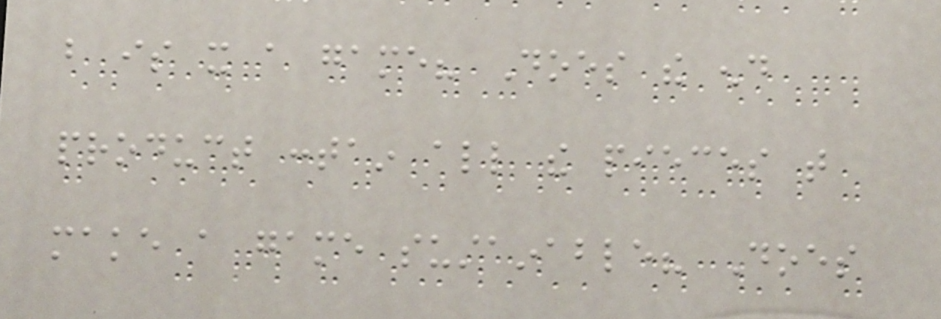but is it a game? Does the end
product contain all the pieces that
make a game sustainable? Does
